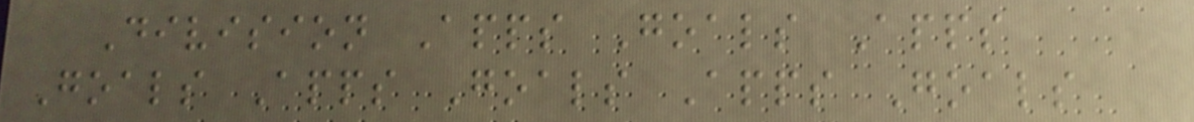Division Apps Goals Apps
Goals Apps Goals Apps Goals
